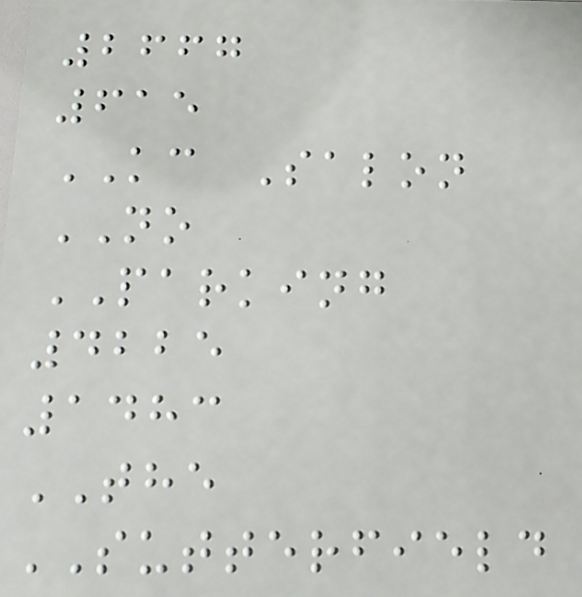2667
615
KC Salon
NO
PARKING
4225
1483
THE
SUTTERFIELD
